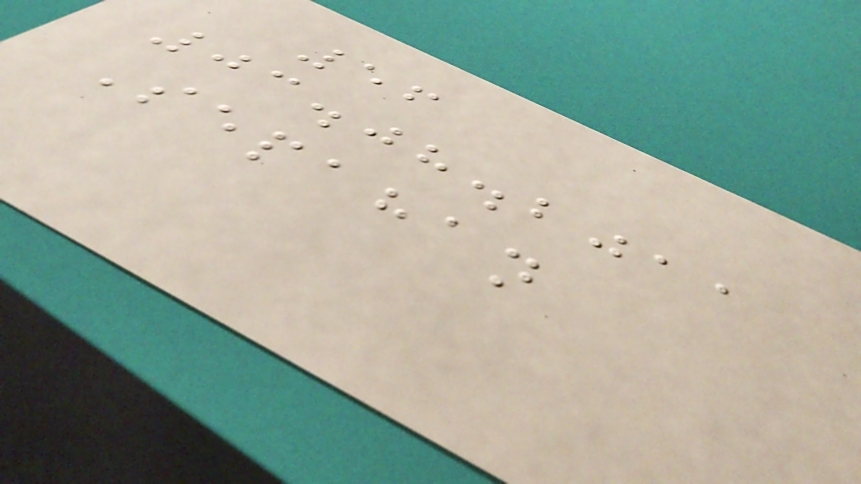56
03.08.2011
Sepahan
